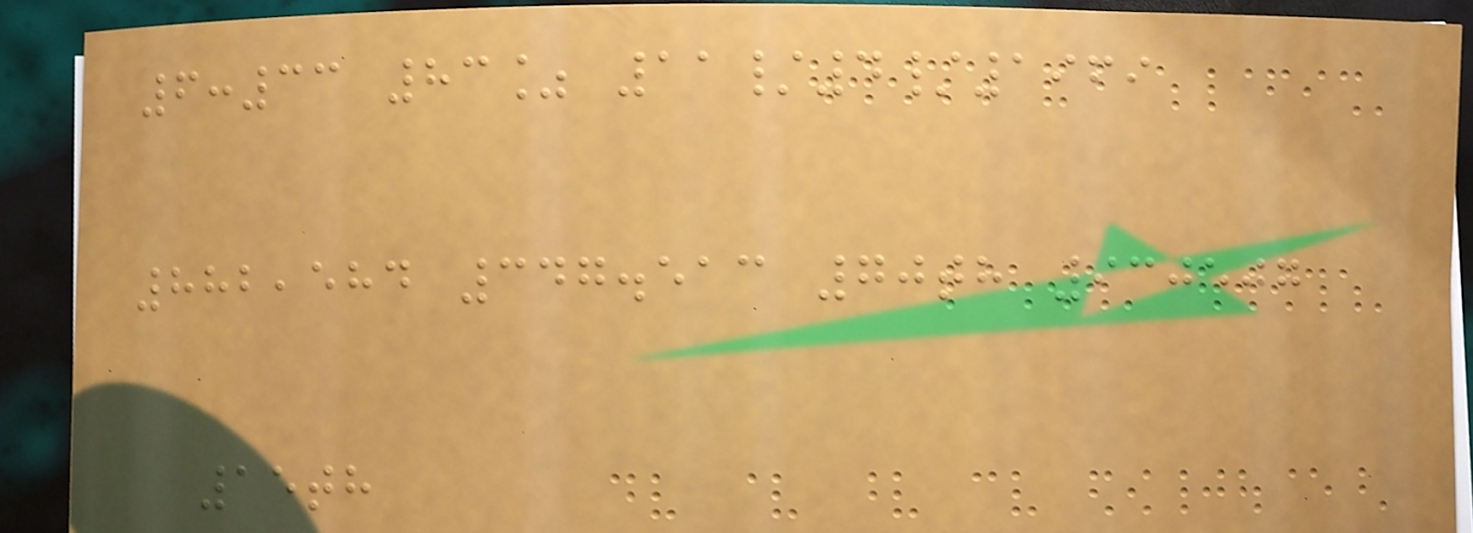6:33 83% 11/4/1969
882,584 347.513 70th 930507
15th
